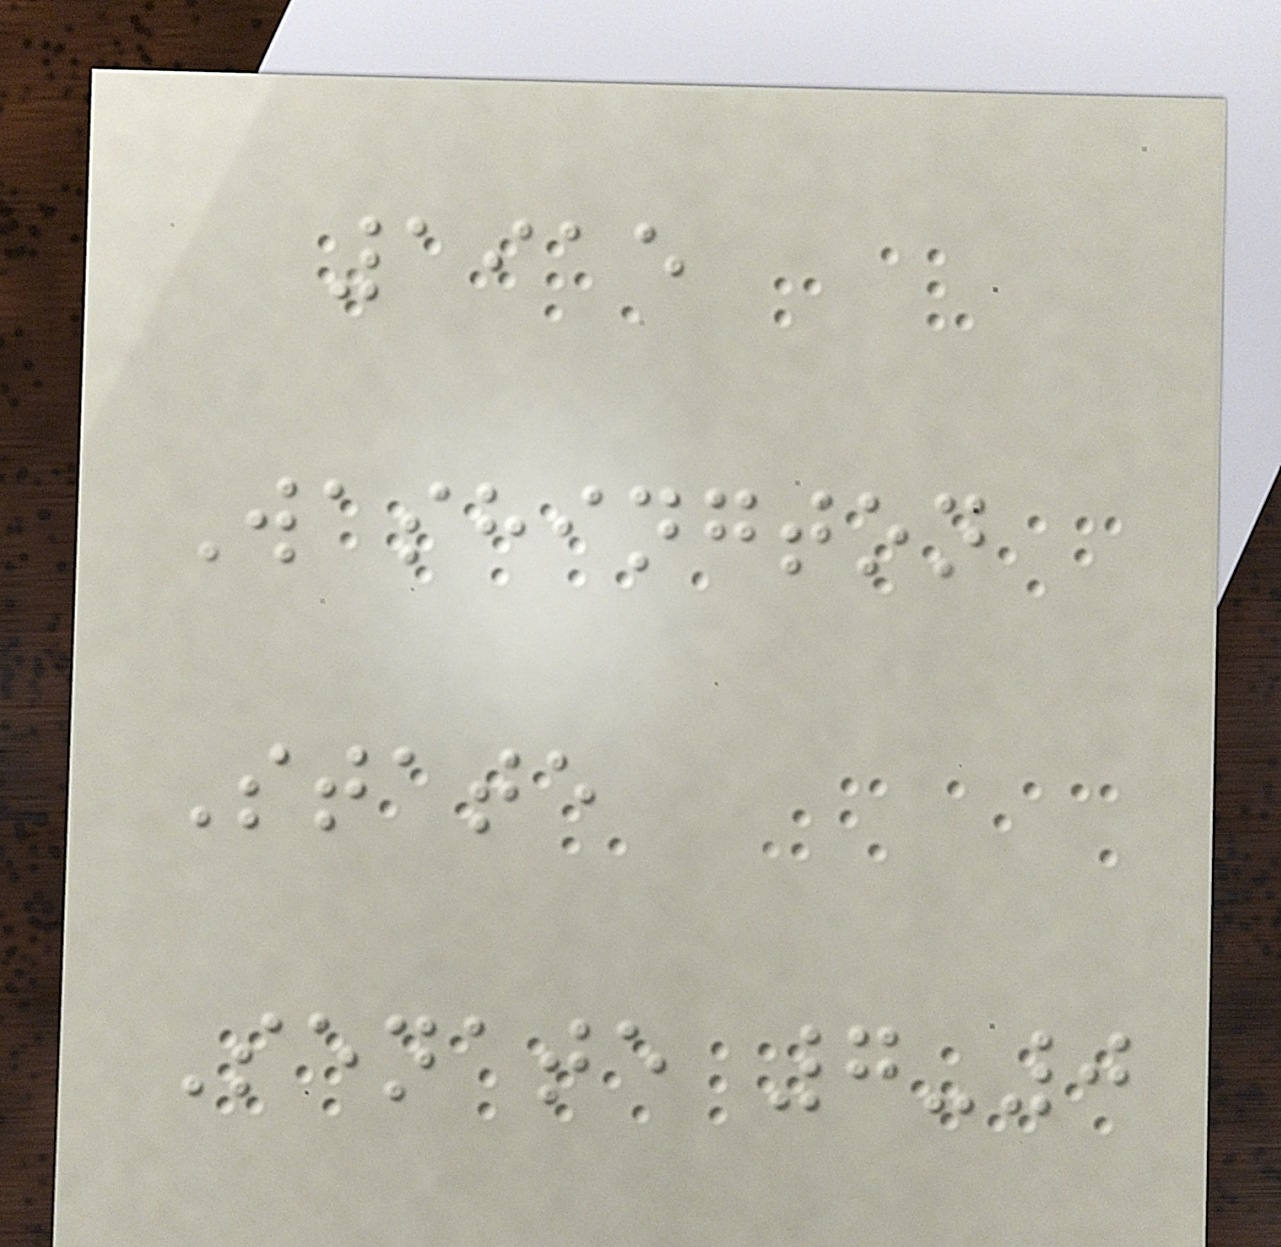1915
Washington
State
Senate 7-0
